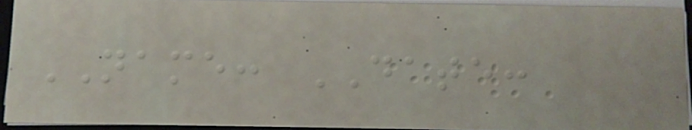NAME: DATE:
